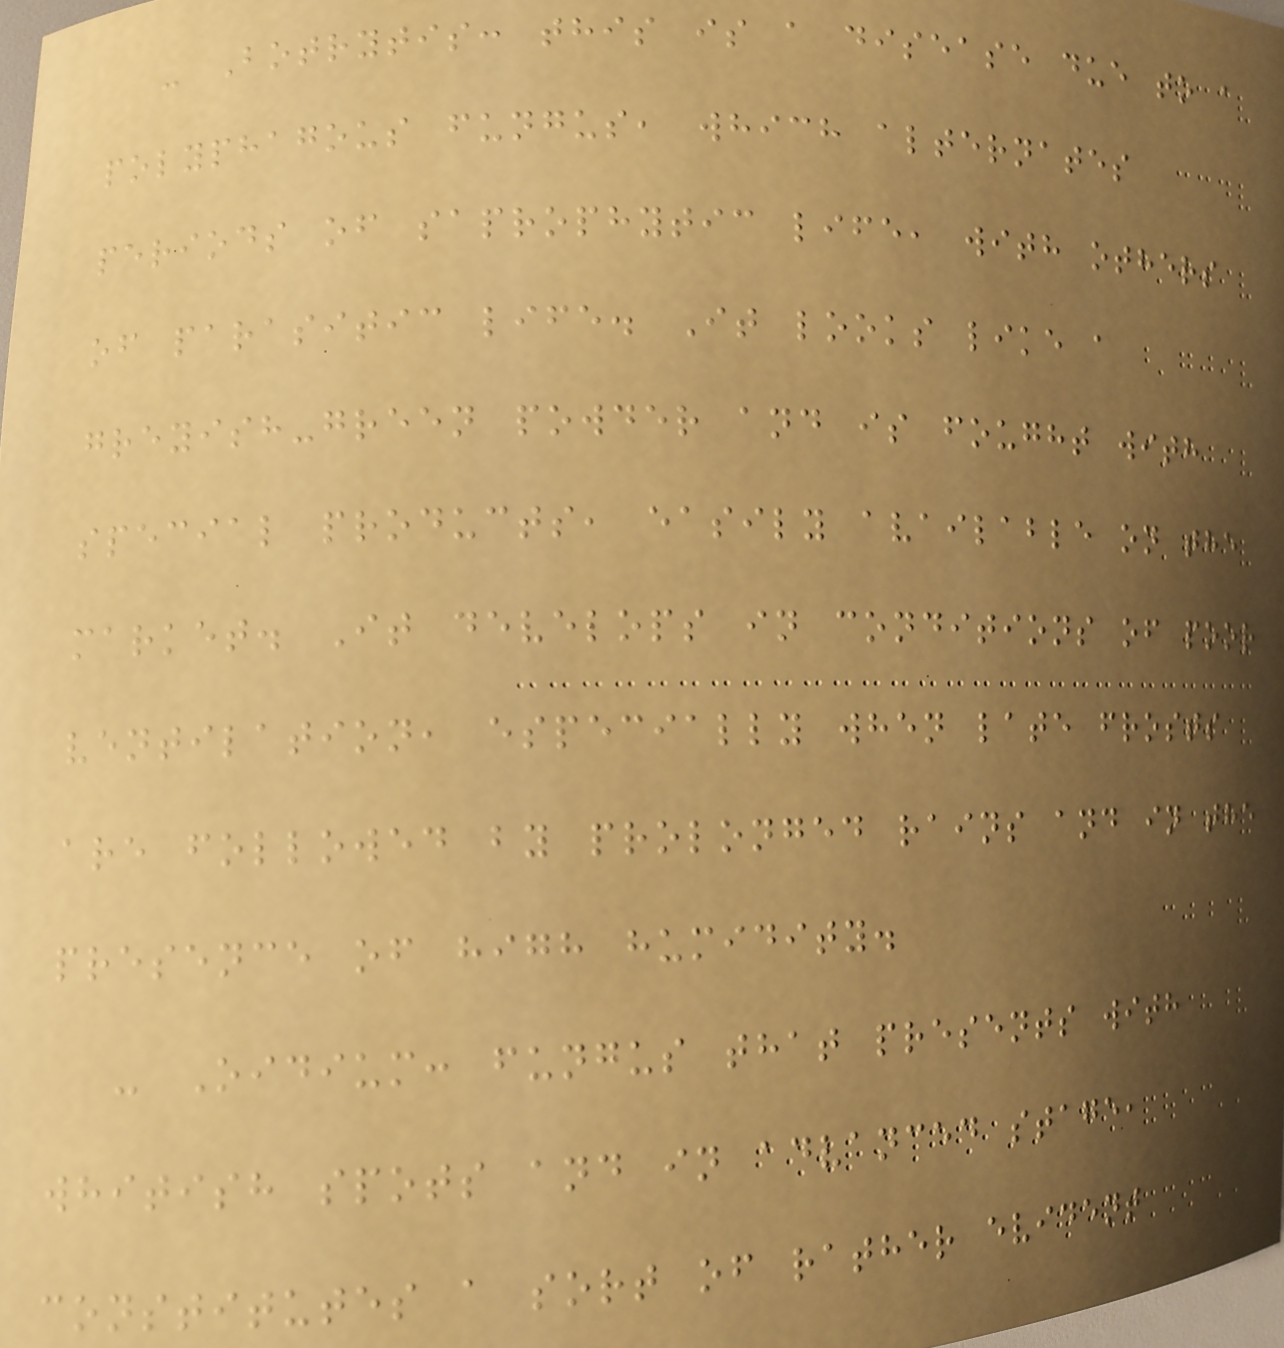- Botrytis: this is a disease due to a
polyphagous fungus, which alternates
periods of saprophytic life, with others
of parasitic life. It looks like a
greyish-green powder and is fought with
special products, easily available on the
market. It develops in conditions of poor
ventilation, especially when late frosts
are followed by prolonged rains and in the
presence of high humidity.
- Oidium: fungus that presents with
whitish spots and in advanced stage,
constitutes a sort of rather evident
